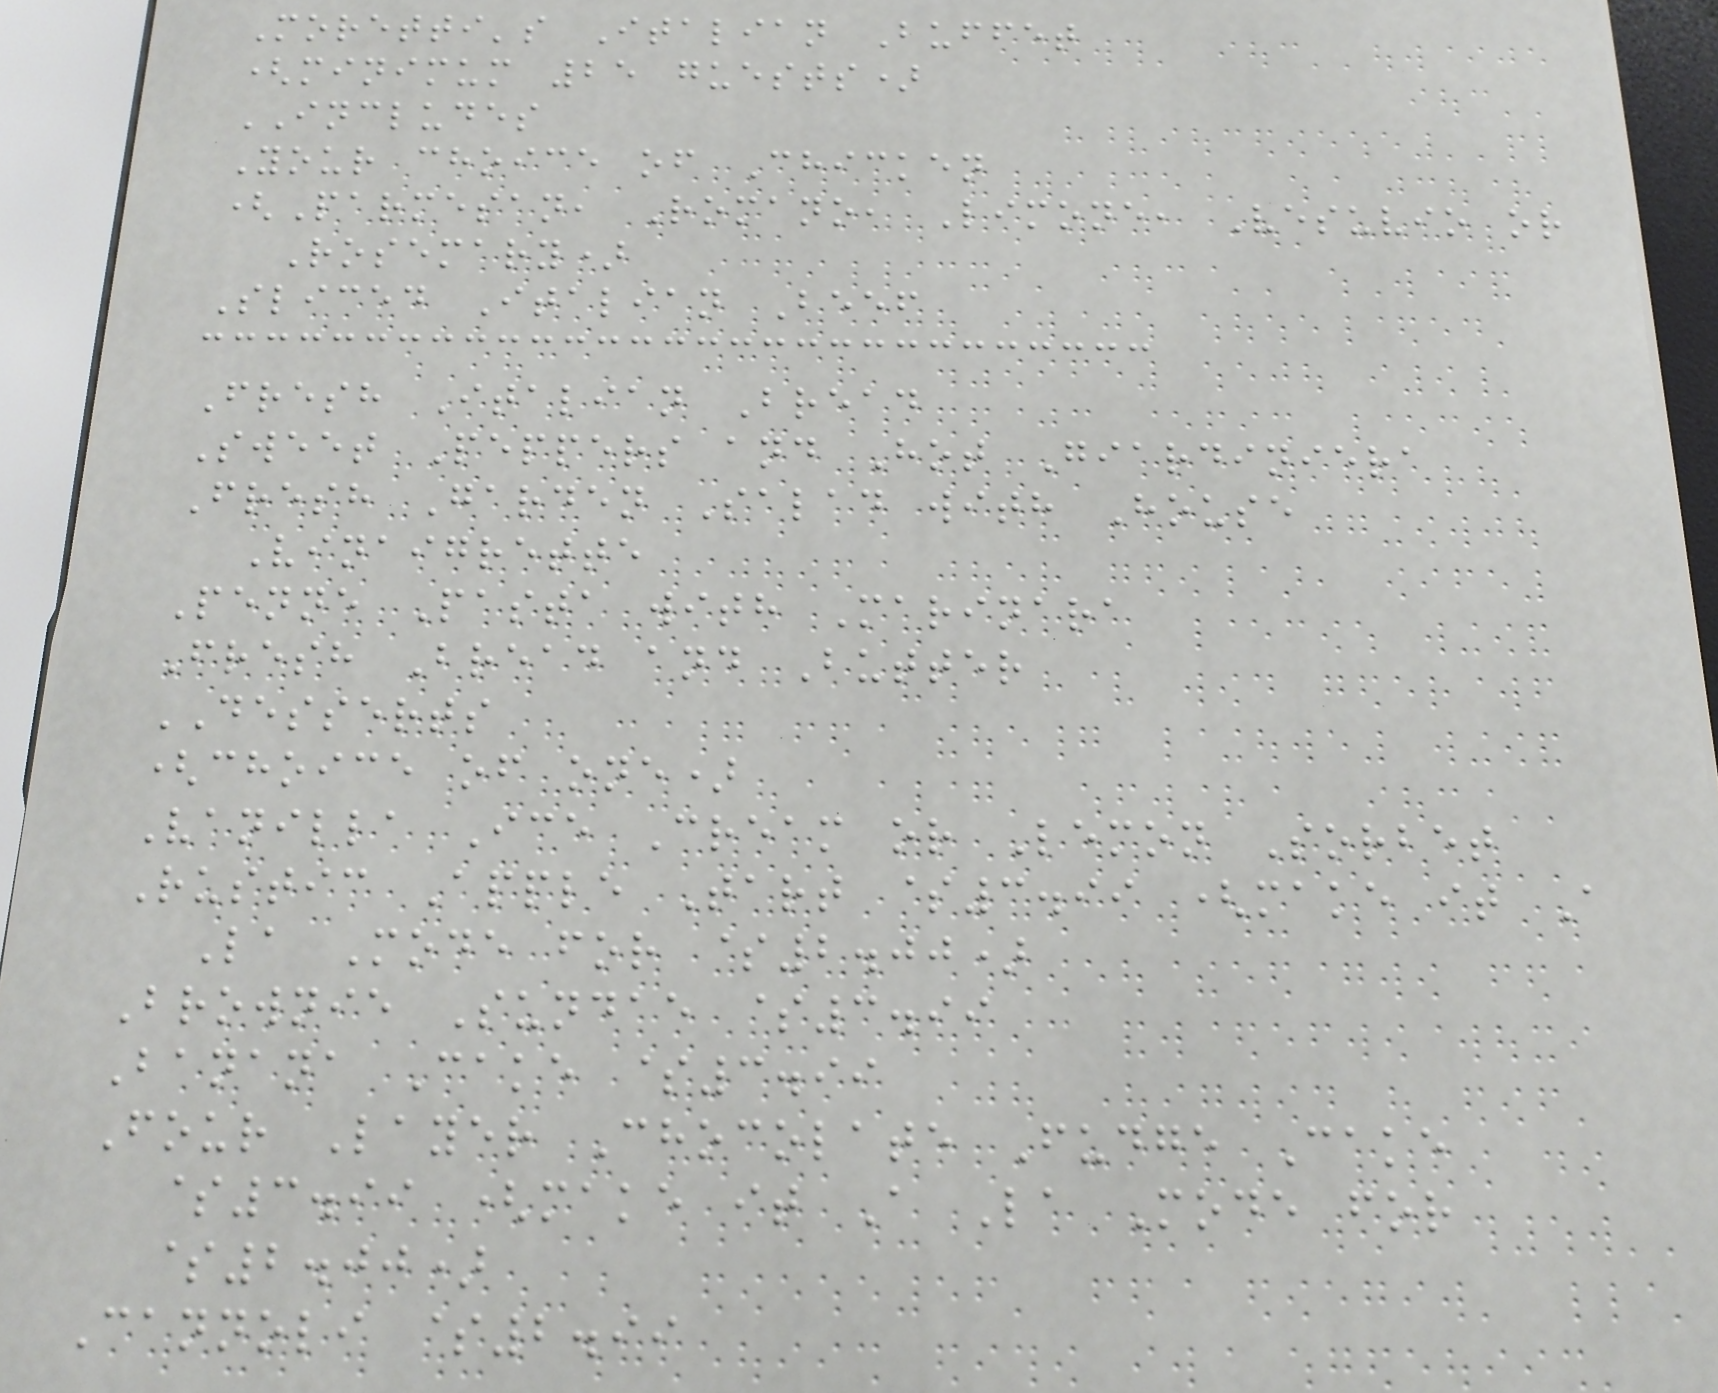Moretti's Italian Buffet
(minimum 25 guests)
INCLUDES
Your choice of Chicken
(Parmesan, Romano, Limone, Vesuvio or
Rosemary)
Sliced Italian Beef
Fresh Italian Bread
Sweet Peppers and Hot Giardiniera
Fresh Garden Salad with House
Vinaigrette
Penne Pasta with Marinara
Fresh Bread and Butter
DESSERTS
(choice of one)
Vanilla Ice Cream or Lemon Sorbet
Rustic Apple Tart $3.99 (make it A
La Mode for $2.00)
Brownie Sundae $3.99
Banana Cake $3.99
Four Layer Chocolate Fudge Cake
$3.99 (make it A La Mode for
$2.00)
Cannoli $2.99
